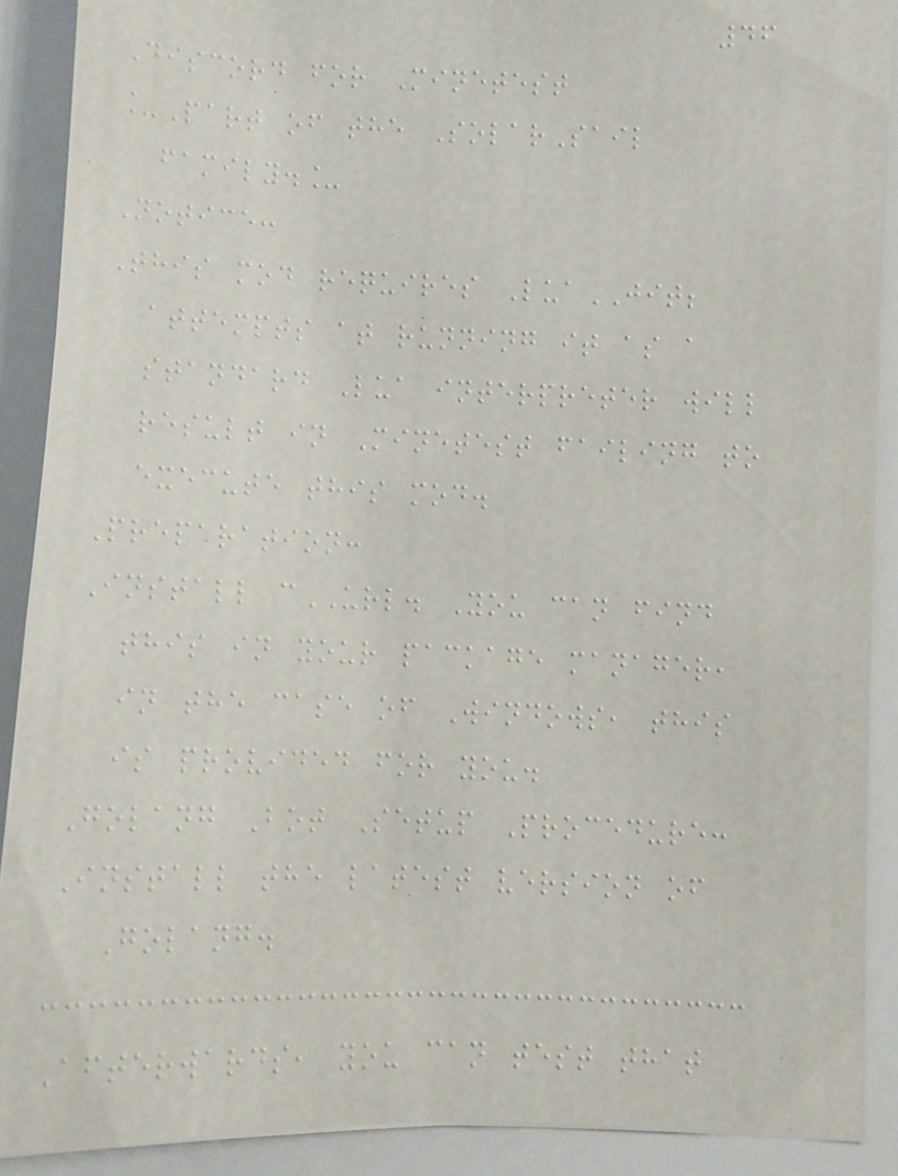46
Discord for Minetest
_Part of the SolarSail
family._
Notice:
This mod requires LuaJIT;
attempts at running it as a
standard Lua interpreter will
result in Minetest failing to
execute this mod.
Preparation:
Install cURL. You can find
this in your package manager,
in the case of Windows, this
is provided for you.
Golang Bot Setup Procedure:
Install the latest version of
Golang.
Afterwards, you can test that
